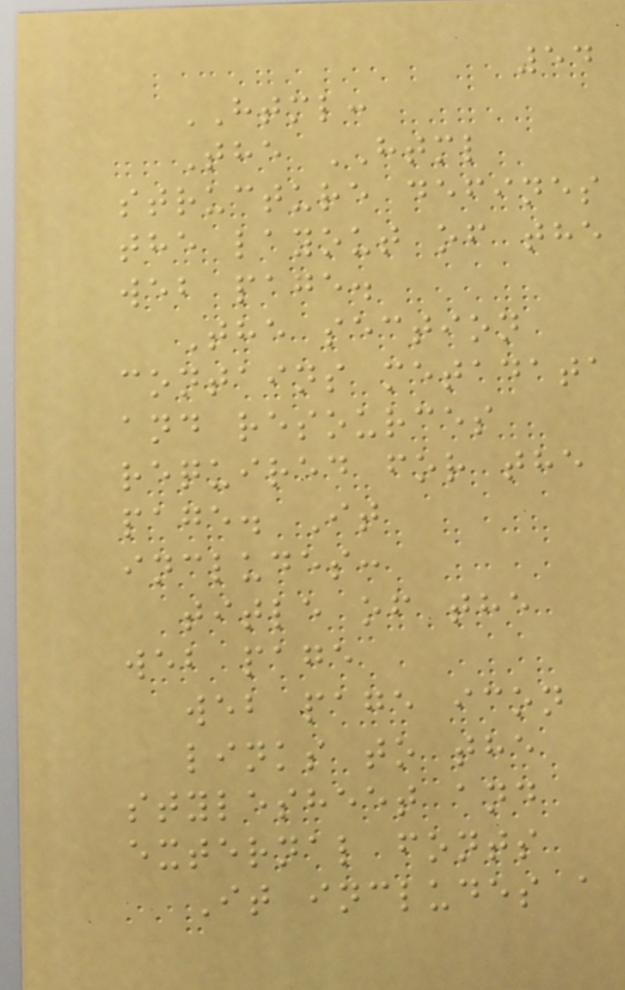54
HTML:
The HTML
structure defines
the layout of the
web page.
The section
contains metadata
and resources
required for the
page. It
includes:
title of the
web page
web page icon
links to the
stylesheet and
external fonts
It includes a
